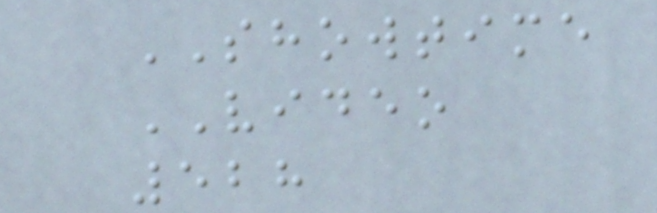SHOWTIME
VIDEO
528
